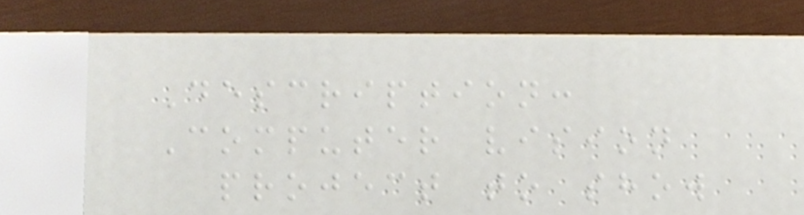Description:
Computer vision
project to show
